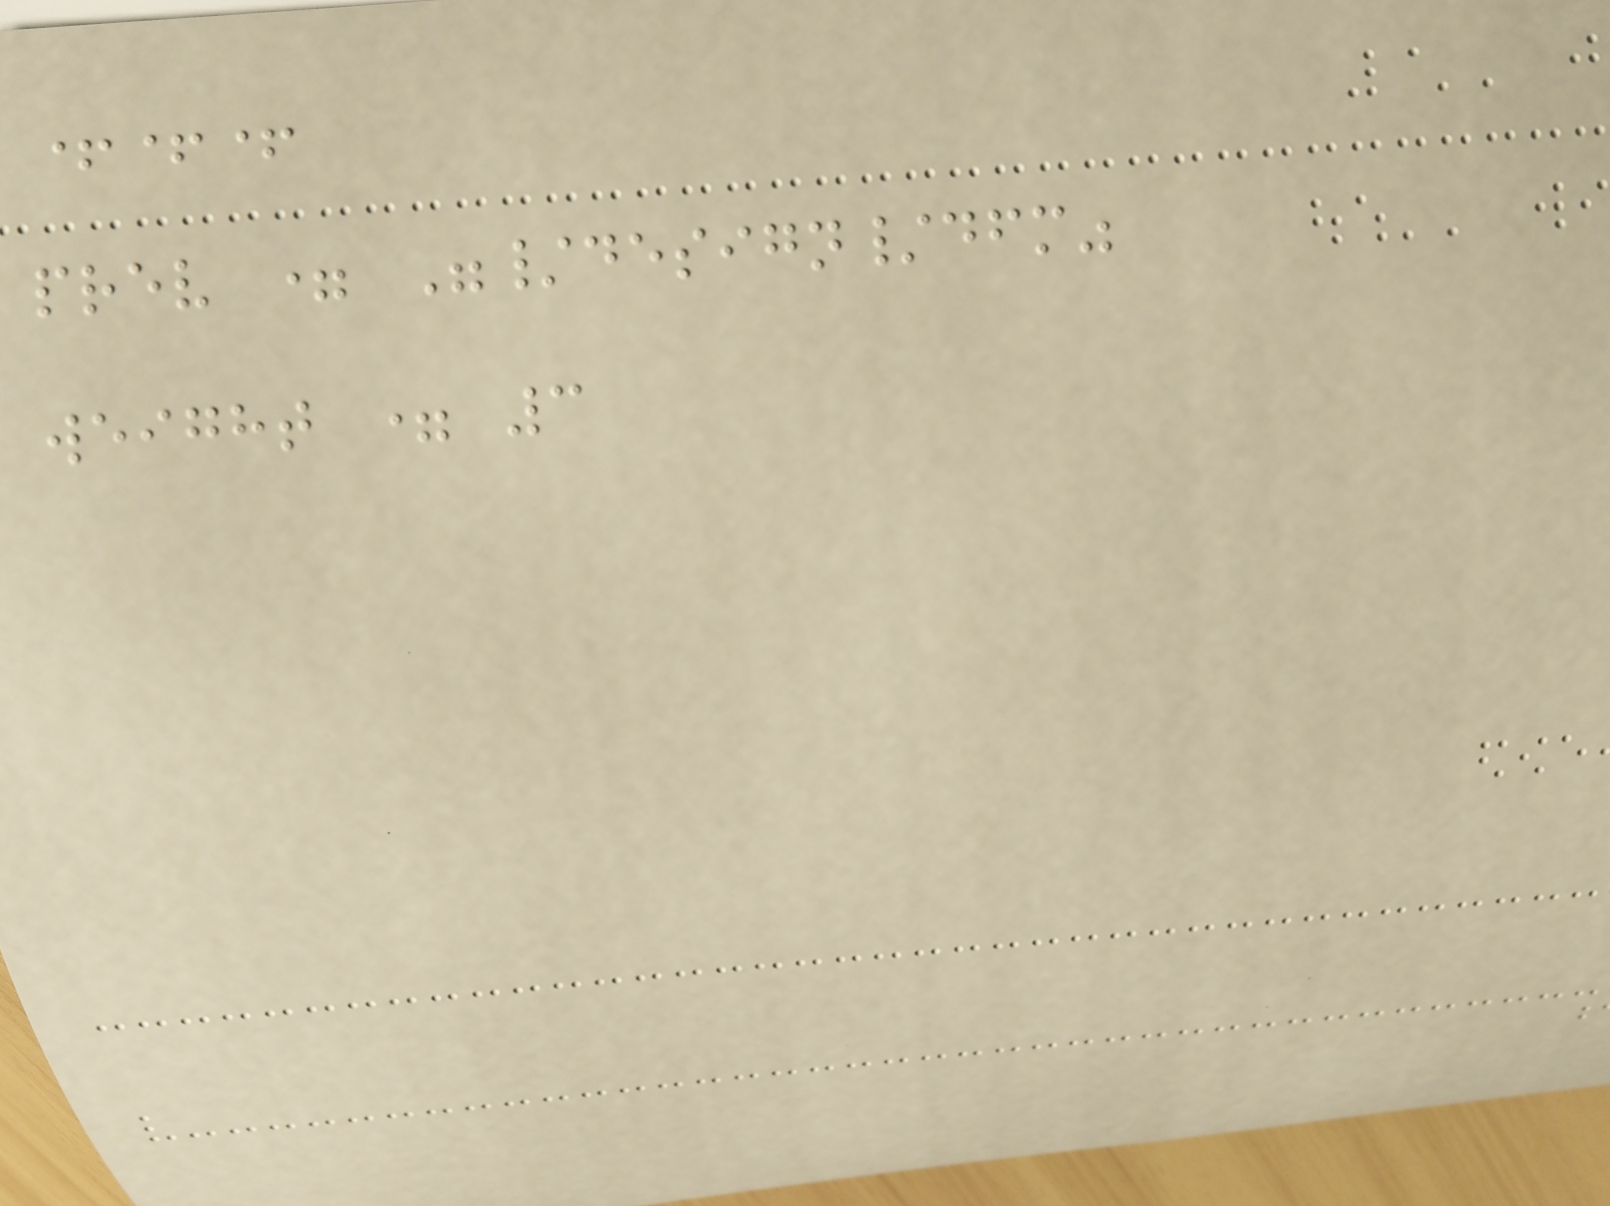+++
prev = "/design/dfm"
weight = 3
